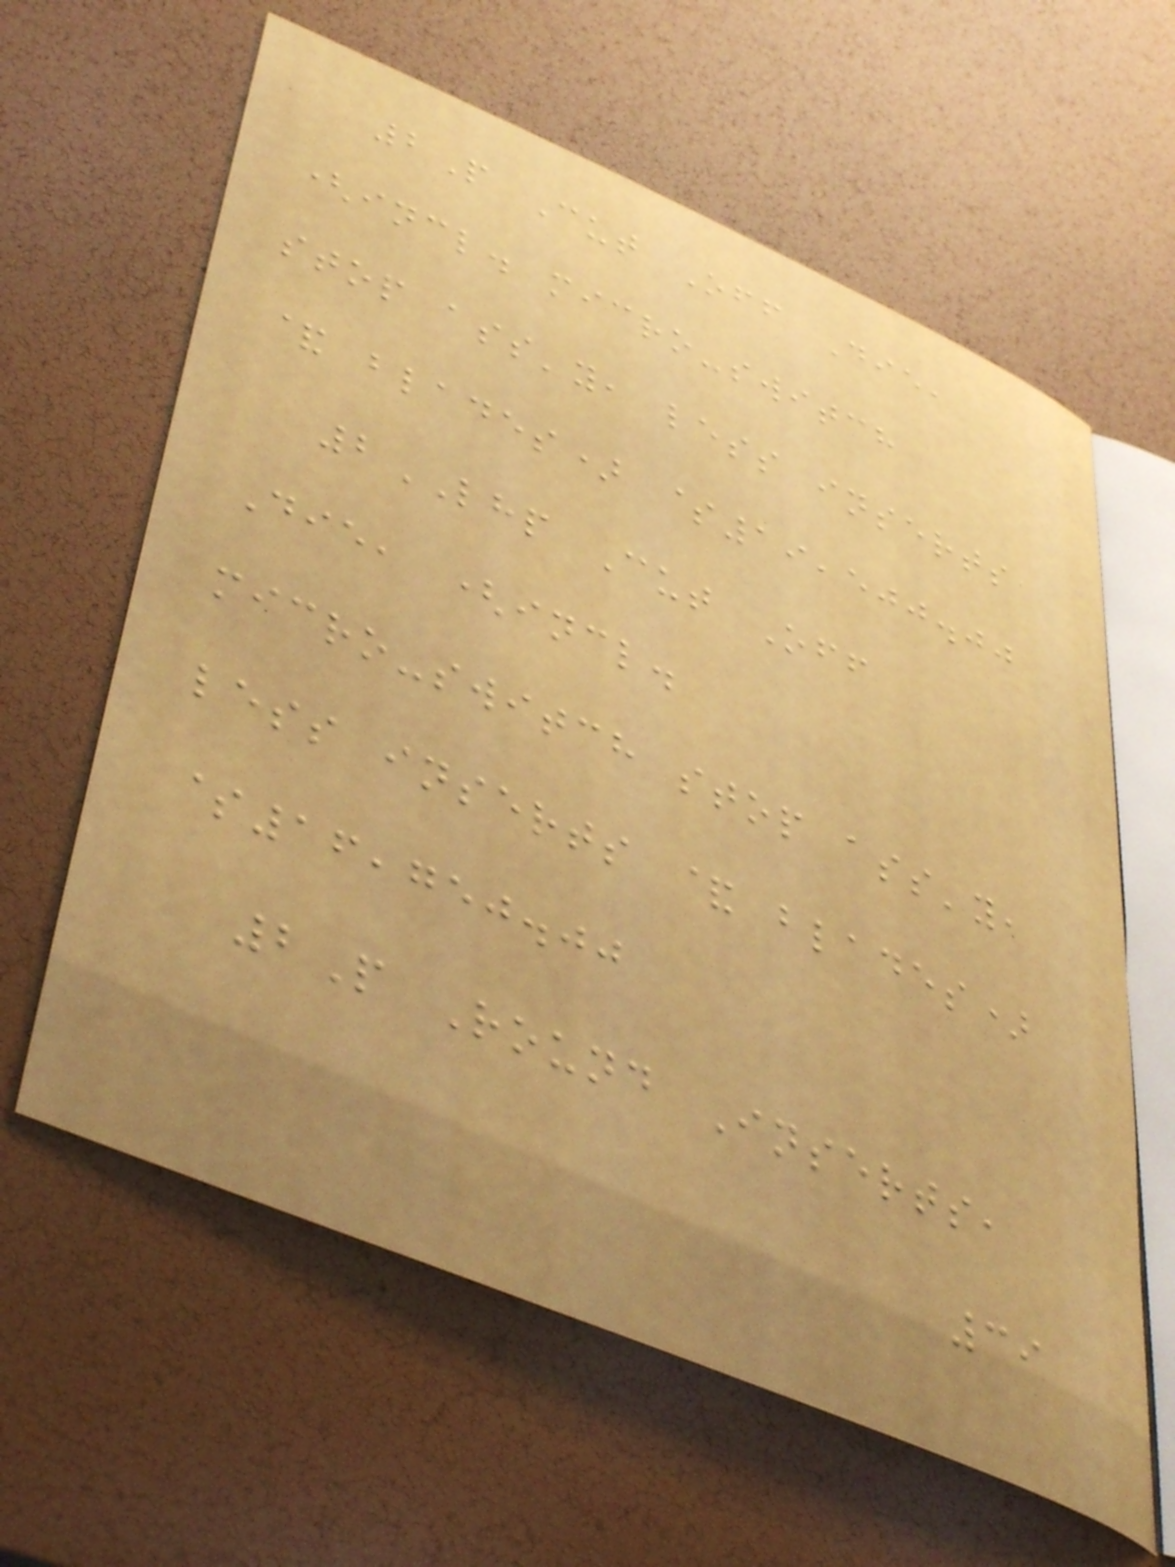2P Cut Off Die,
(incl. micro-switch
stop ass'y, less inserts
& blades) $19,500.00
2LHP Cut Off
Die, (incl.
micro-switch stop ass'y,
less inserts & blades)
$16,750.00
2P Round Inserts,
39
